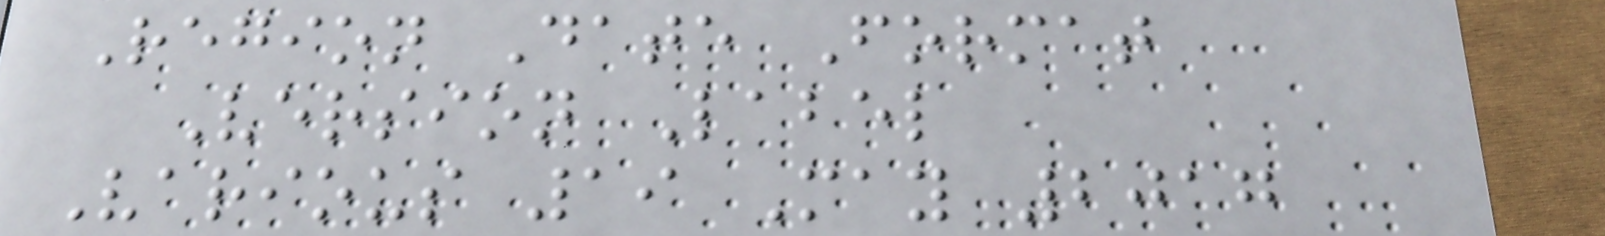Region Date Format
Version Label
Various 19 May 2017
